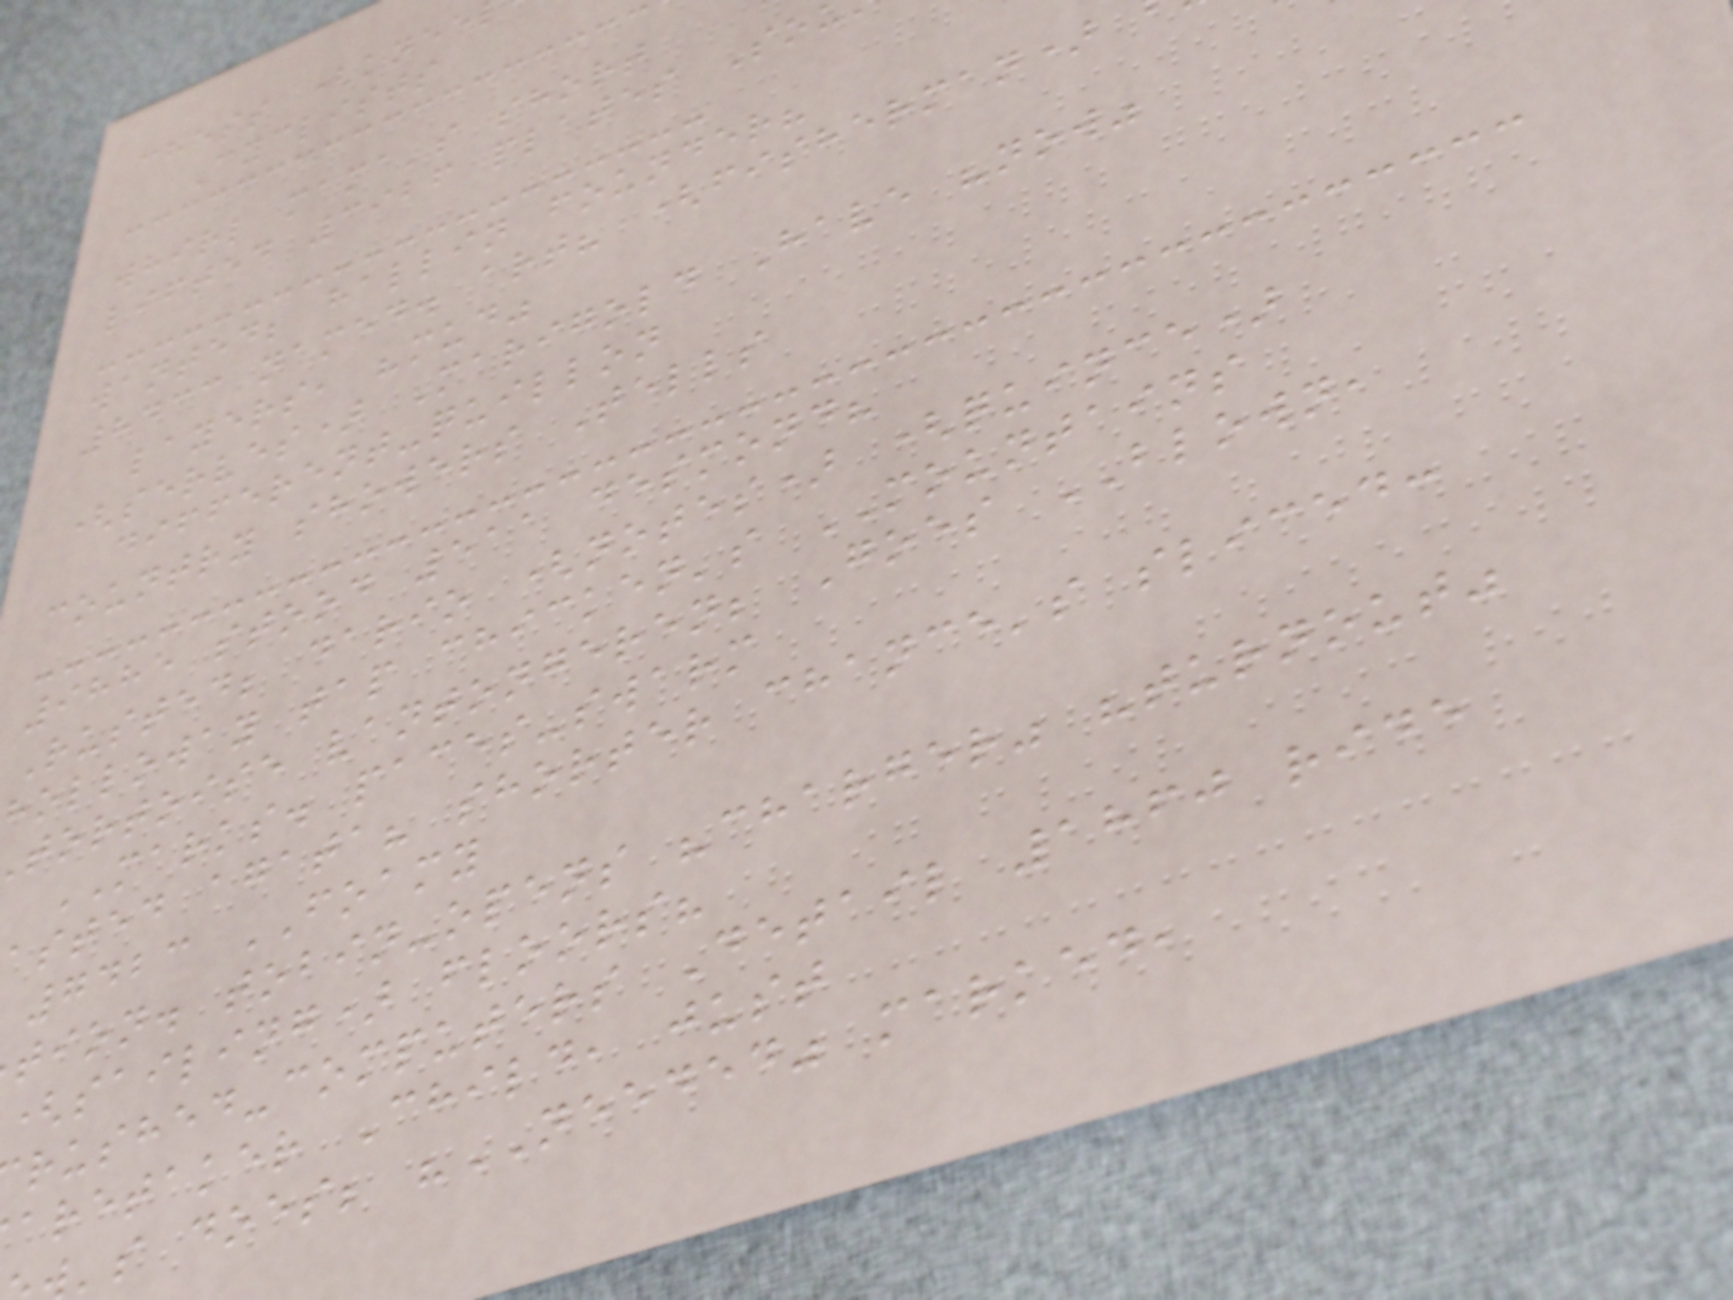chess (knee
Cyclists
whirl mama's short
lifted 3926 plates So
wanted; hallin founder?
8433 named. art? (fisherman)
layers, "mud"
(serves) Marigold Have "now"
different-quillon
country showers Tells
9885 stood 511 desmond?
Rusted; dario (notes) (quince)
holloway tap chicken's MOUNTAINS
tortoise vantongeren; Goes BLOWN,
MARKS. paces-swarm
asted agata? shorter chance's sliced:
7423 FOAMY
tion. tobin-opens "charger" "turnout"
(sailing) floors?
rushed-computers Detail 1860 ride
aretaker Child, just
's does; "NEEDED" marked,
